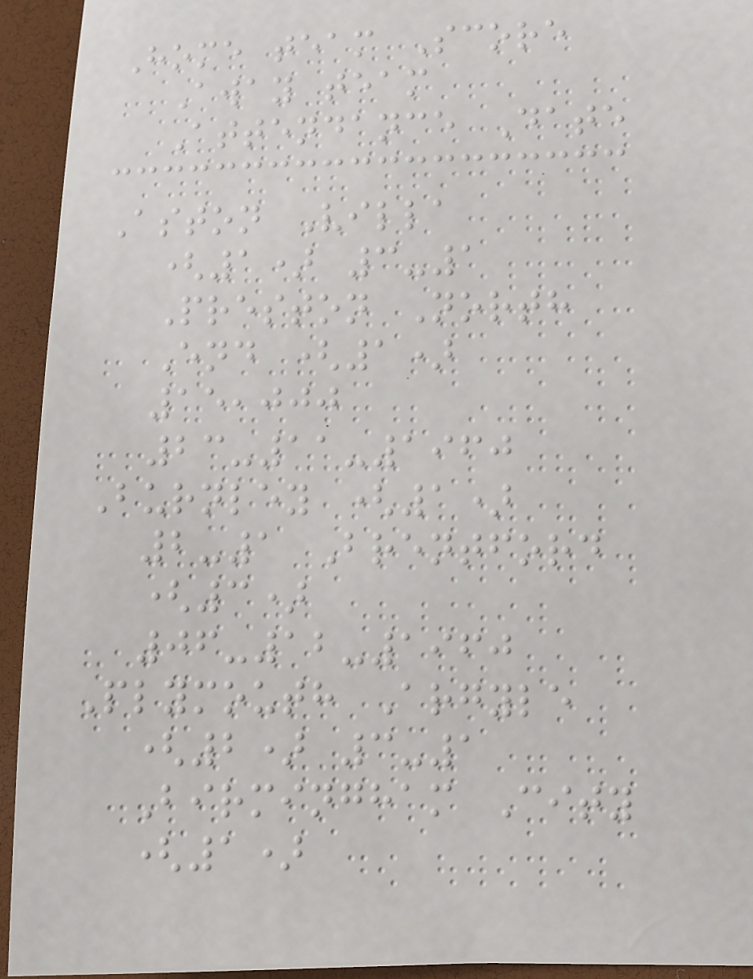Home team Score
Away team
Attendance Date
Aston Villa
(1) 3-1
Preston North
End (1)
15,000
23-11-1960
Burnley (1)
2-1 Brentford
(3)
06-12-1960
Plymouth Argyle
(2) 3-1
Birmingham City
(1)
